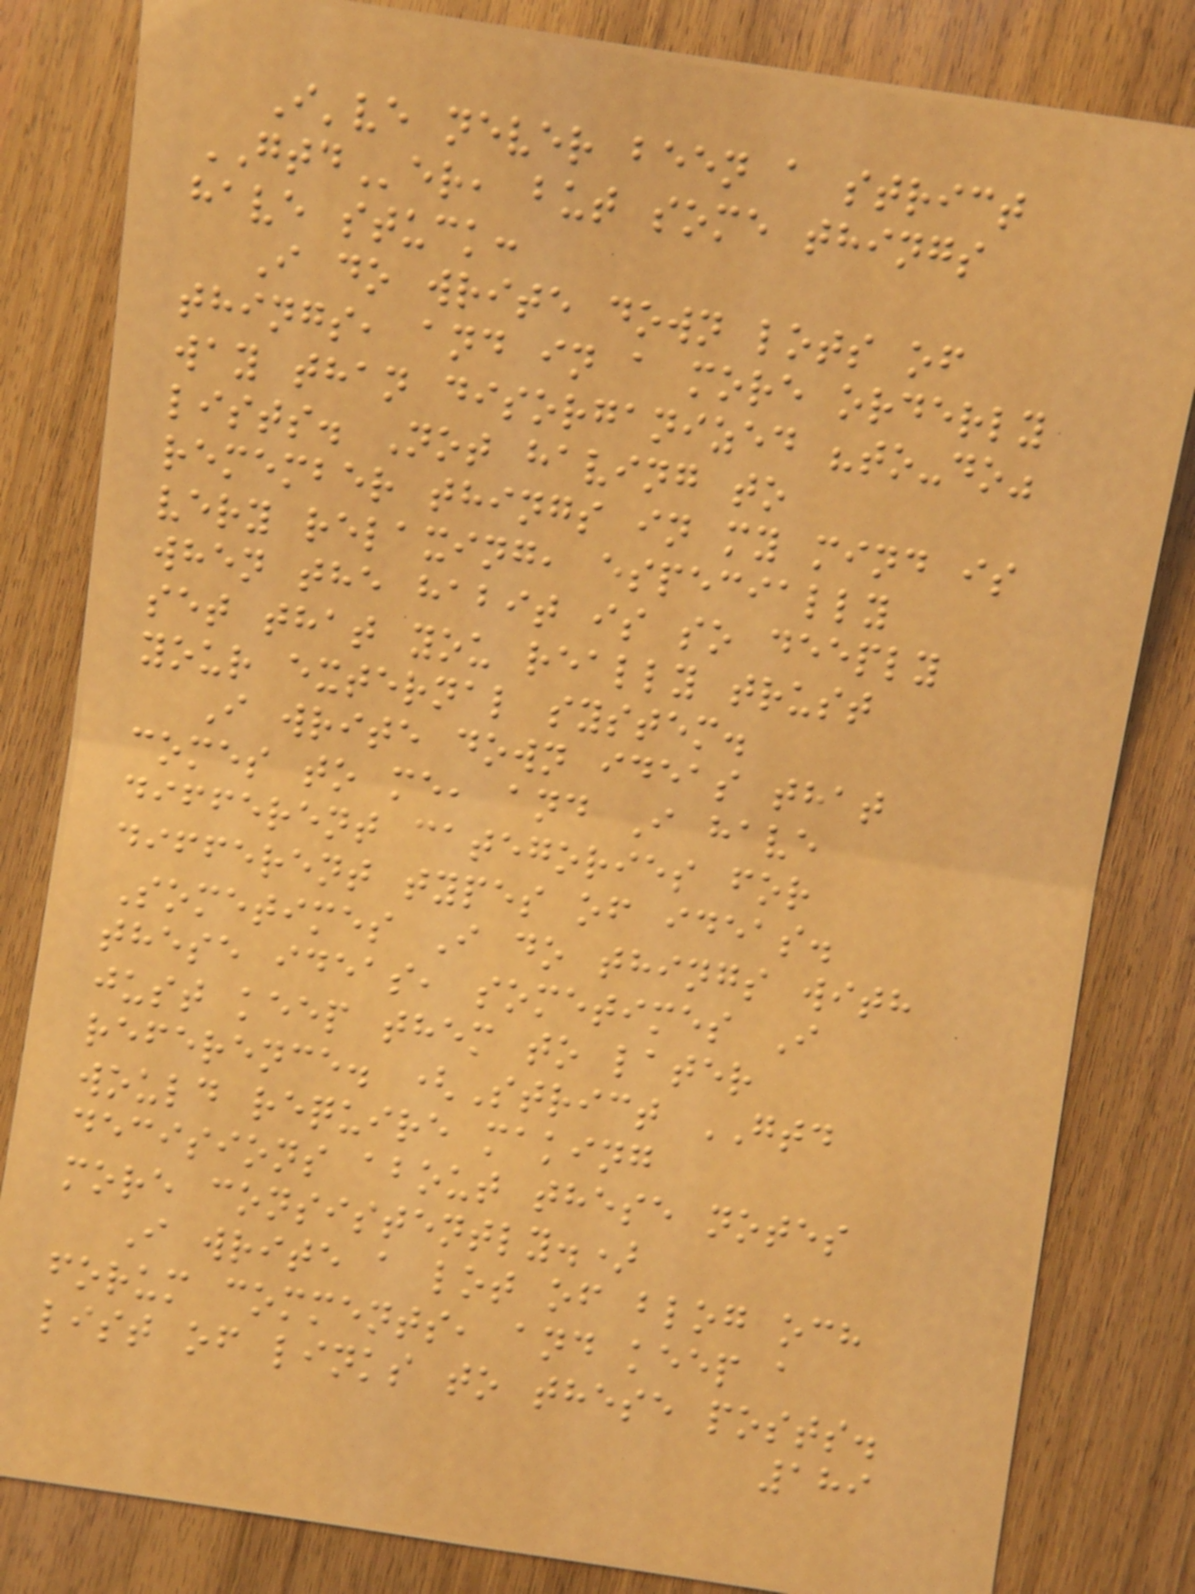I've never been a strict
GTDer, but some things
have stuck:
I do write down lots of
things, and in a more orderly
way than disorganized "to-do"
lists. Not having to
remember things in my mind is
very relaxing, especially
when the habit is so deeply
set that you really trust
your external system.
I write down ideas that
comes to me, and I have
different categories for
different types of ideas.
Sometimes I do things with
these ideas, sometimes I
just keep them to later
reference. (Strict GTD
would require making
decisions about these notes
more consistently.)
I write a lot of blog och
forum comments, and keep a
list of links to these posts.
189
